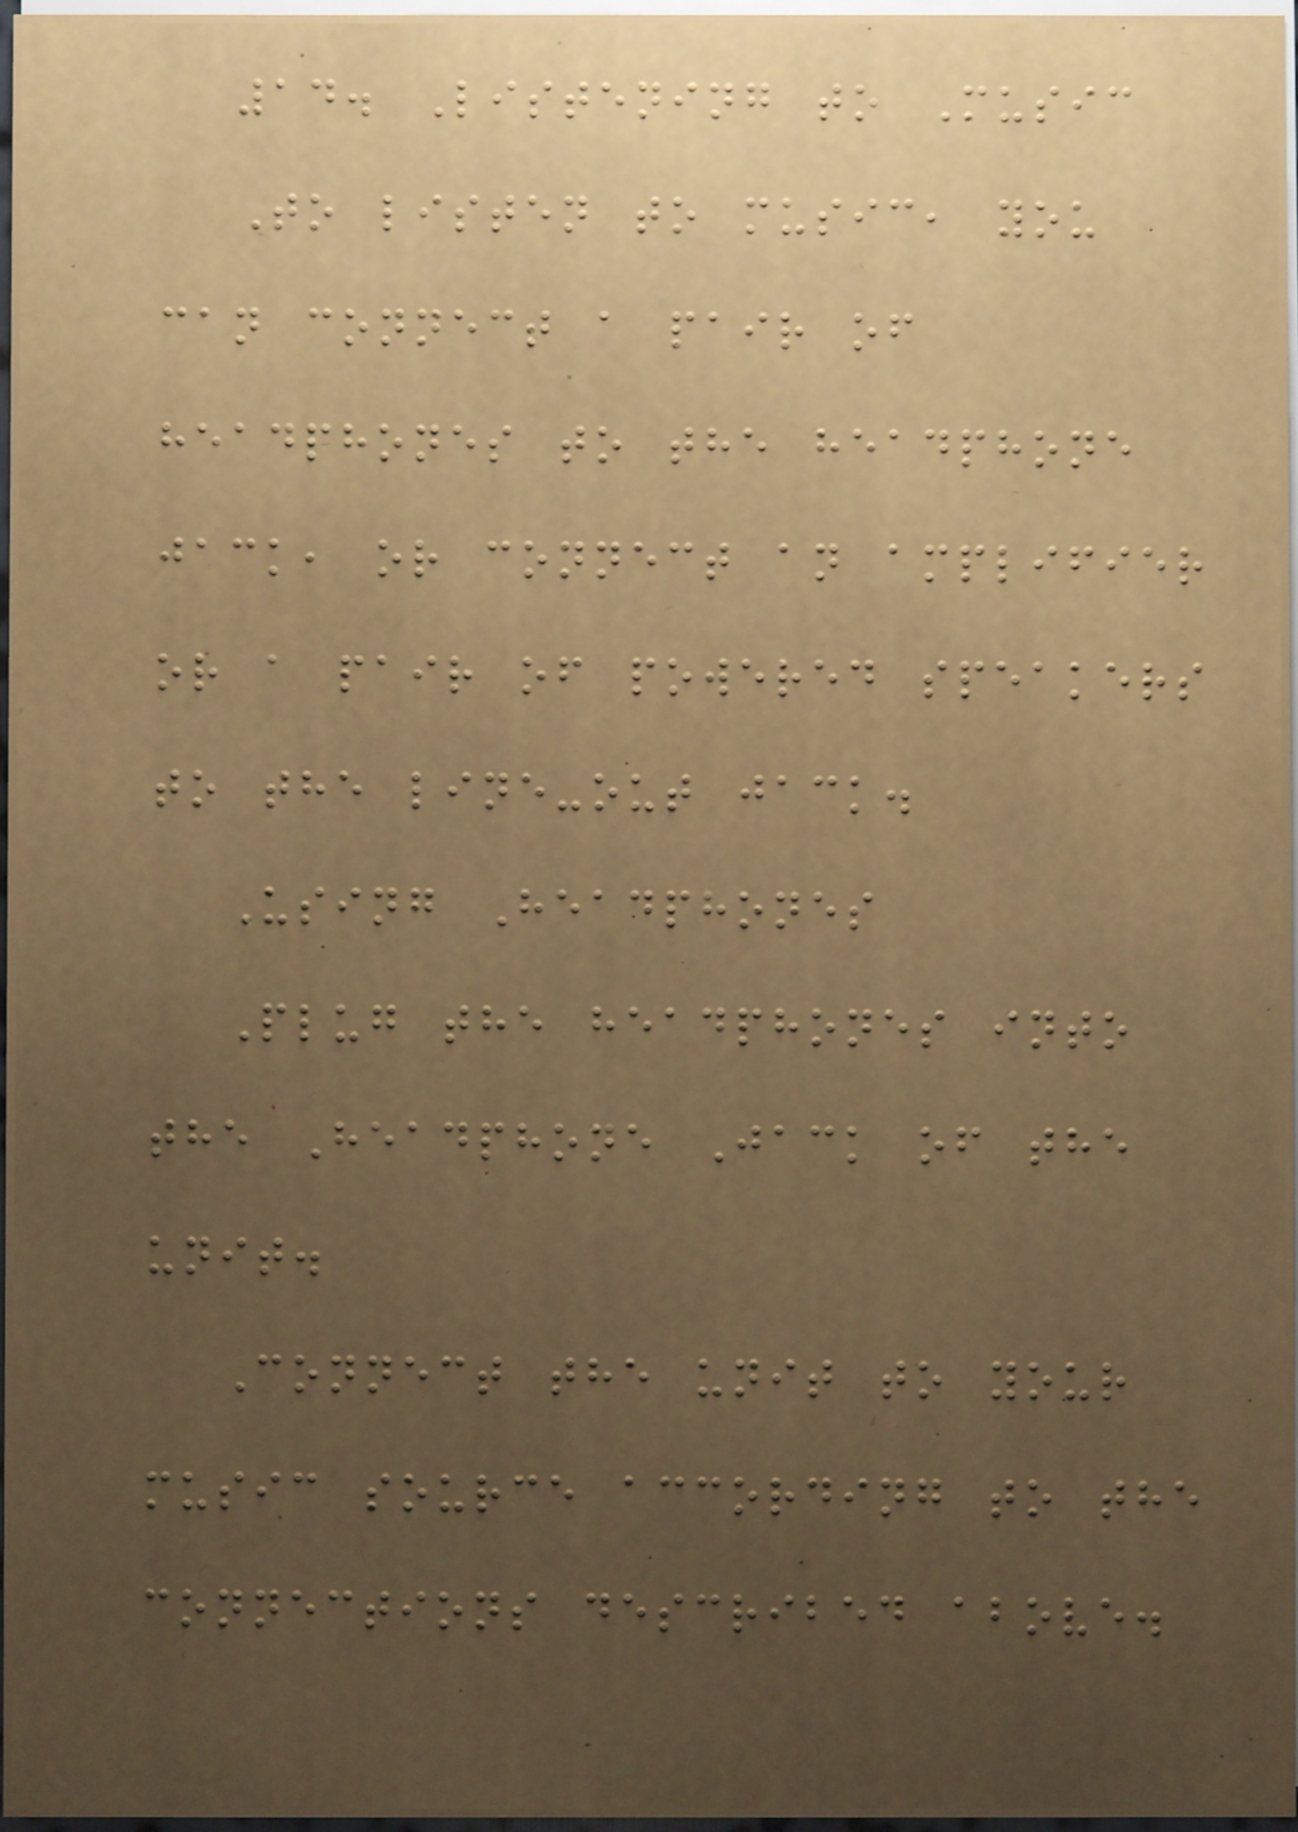14. Listening to Music
To listen to music, you
can connect a pair of
headphones to the headphone
jack, or connect an amplifier
or a pair of powered speakers
to the line-out jack.
Using Headphones
Plug the headphones into
the Headphone Jack of the
unit.
Connect the unit to your
music source according to the
connections described above.
